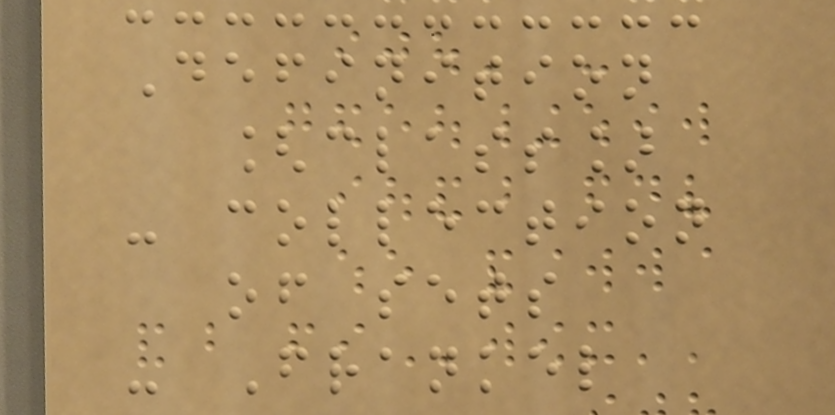Definition
[class]
- collection
of sets
- Frankel
